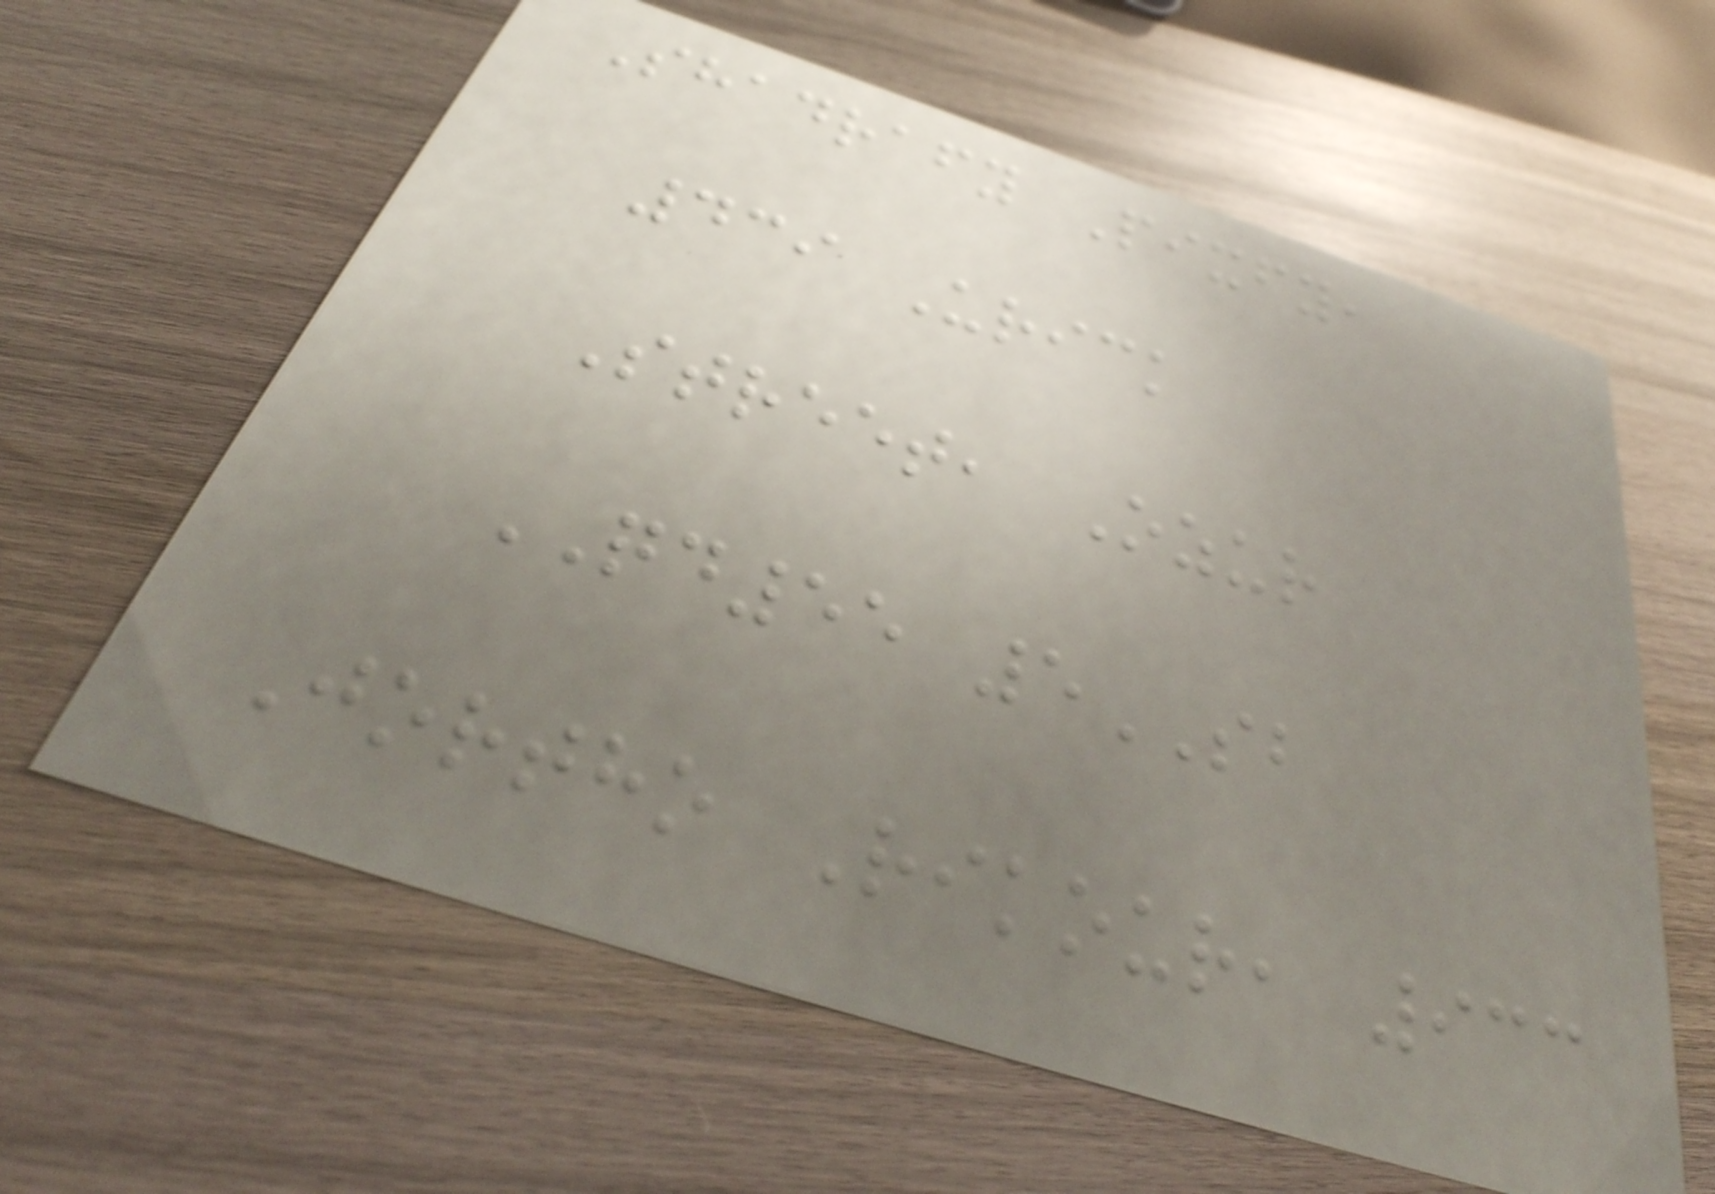Shadrafy Pixfy,
439 Urick
Street, Ozur
QD55 5SB
Jortho Rikour, 933
